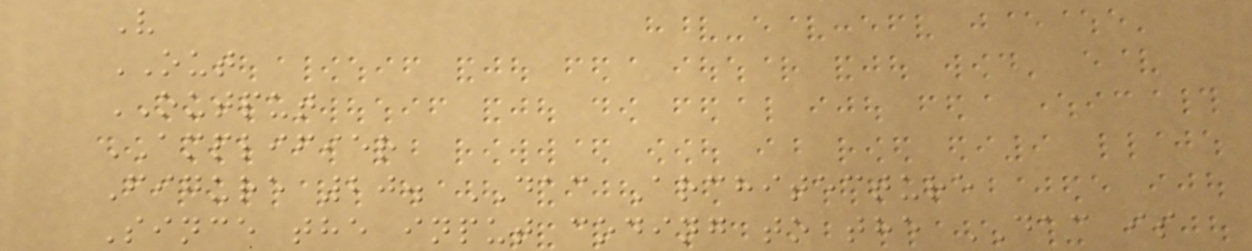V
OUT
OUTPUT
AMPLIFIER
Figure 20. DAC Architecture
Since the input coding to the DAC is
